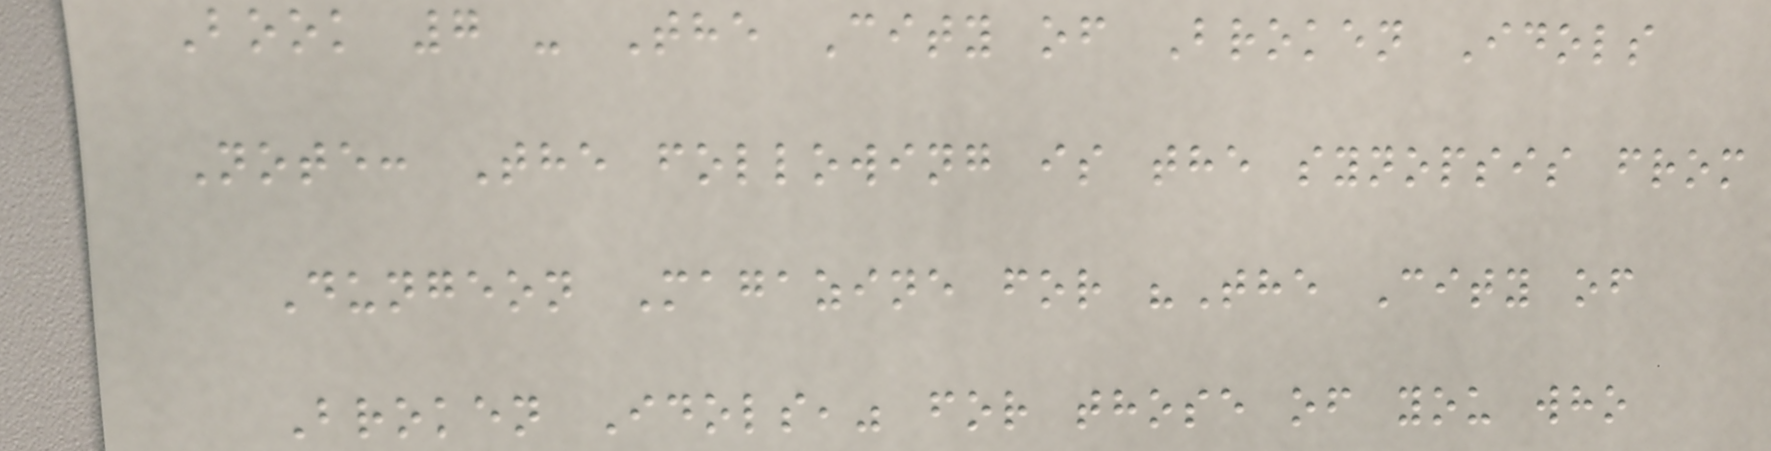Book 7 - The City of Broken Idols
Note: The following is the synopsis from
Dungeon Magazine for "The City of
Broken Idols," for those of you who
